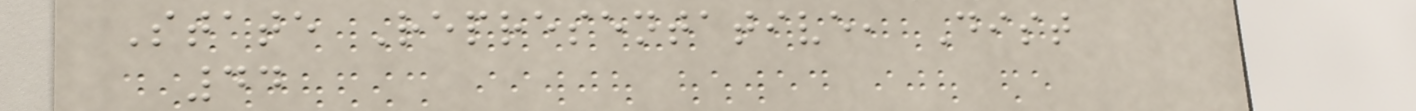State Representative, Dist
44
